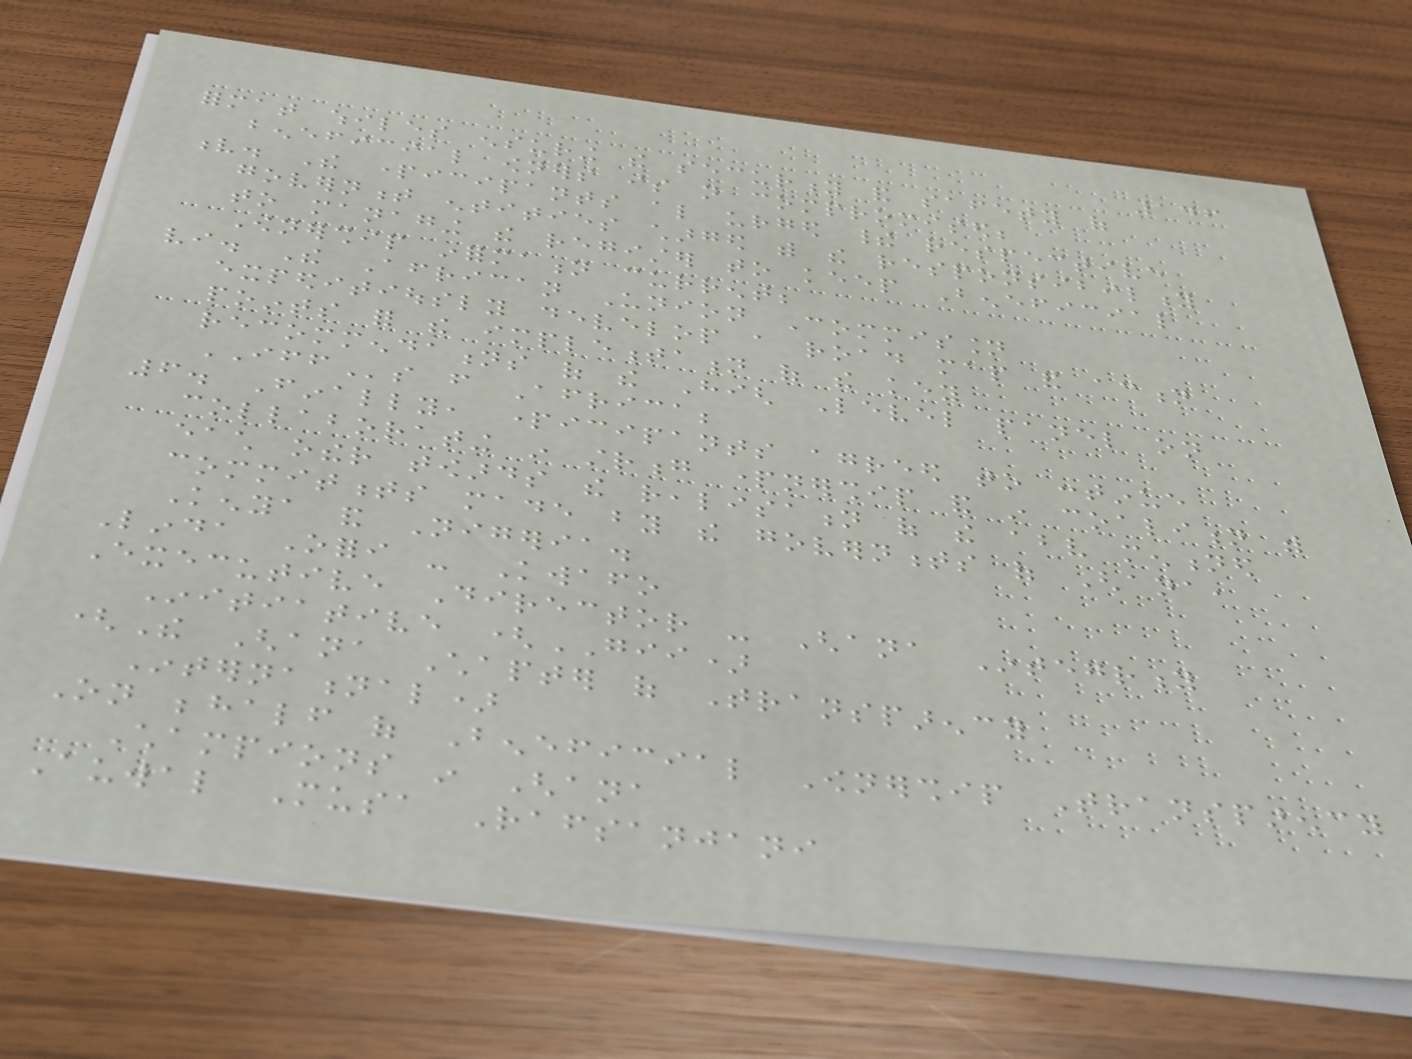146
format whiles ensuring the security and safety of
beneficial owners is not compromised;
v. The participants also urged their respective
government entities charged with the responsibility
to managing the register to keep Beneficial
Ownership information current;
vi. The African Union Commission
expeditiously develop a road map and action
points for the implementation of the key
recommendations of the High Level panel on
IFFs from Africa;
6. Finally, participants agreed to continue
collaborating in strong partnership and in coalition with
each other towards the realisation of the above mentioned
commitments made by the governments of Ghana,
Kenya and Nigeria.
Linda Ofori - Kwafo
Executive Director - Ghana Integrity
Initiative (GII)
(The Ghana Chapter of Transparency
International)
On behalf of Beneficial Ownership Transparency
Champions in Ghana
Auwal Musa Rafsanjani
